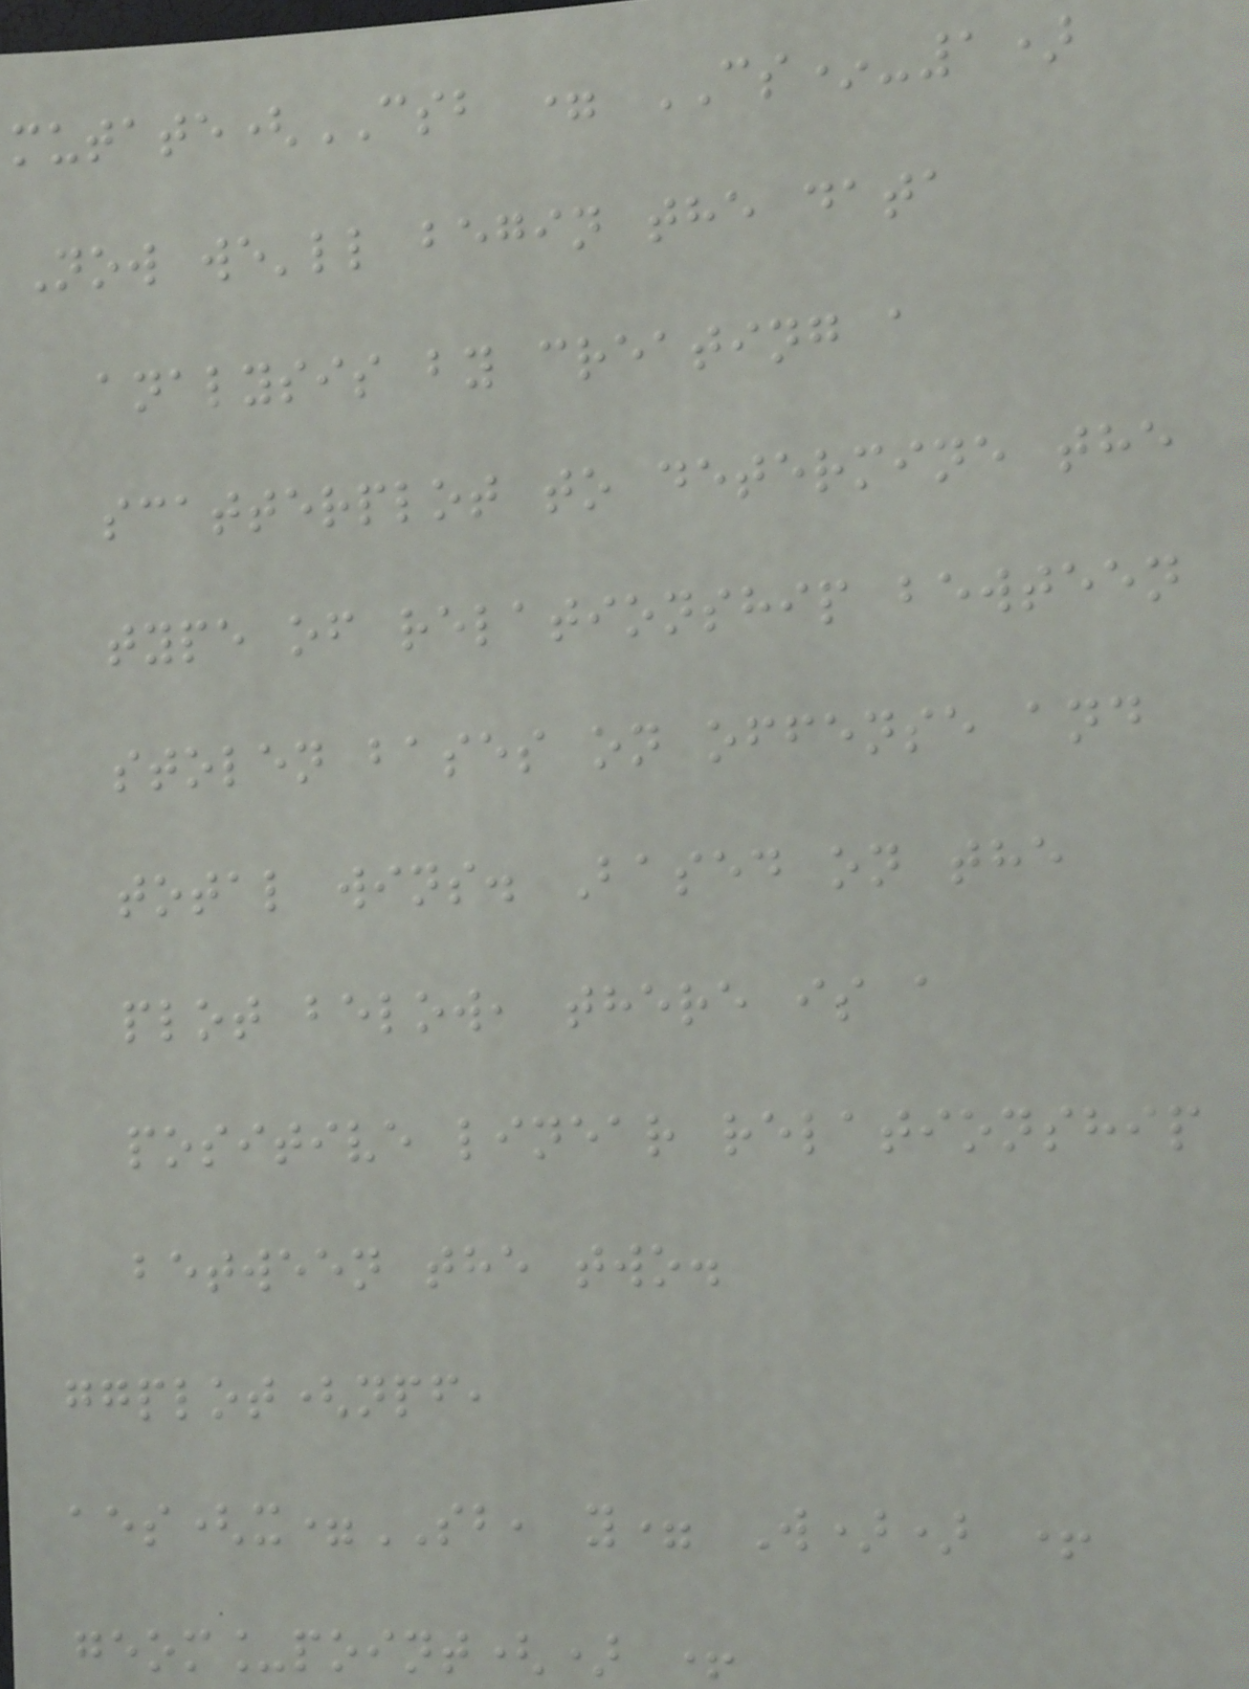mutate(CSB = CS*-1)
Now we'll begin the data
analysis by creating a
scatterplot to determine the
type of relationship bewteen
stolen bases on offense and
total wins. Based on the
plot below, there is a
positive linear relationship
between the two.
ggplot(npf,
aes(x=SB, y= W)) +
geom_point() +
